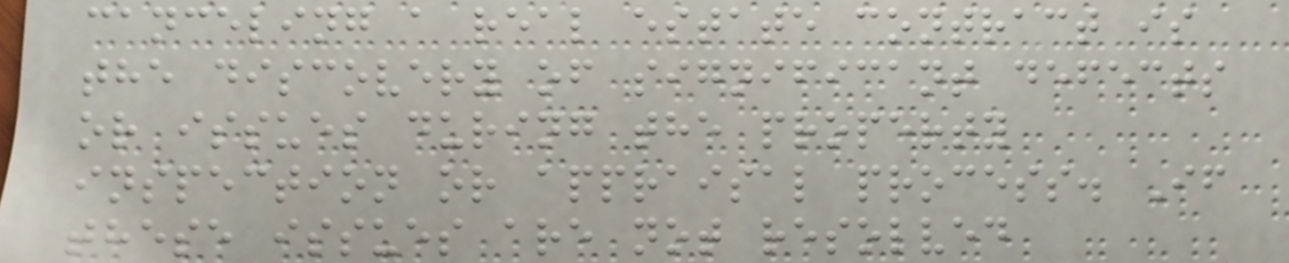canceling a real estate contract is
the discovery of significant defects
or issues during the property
inspection or appraisal process. If
these issues are not resolved
